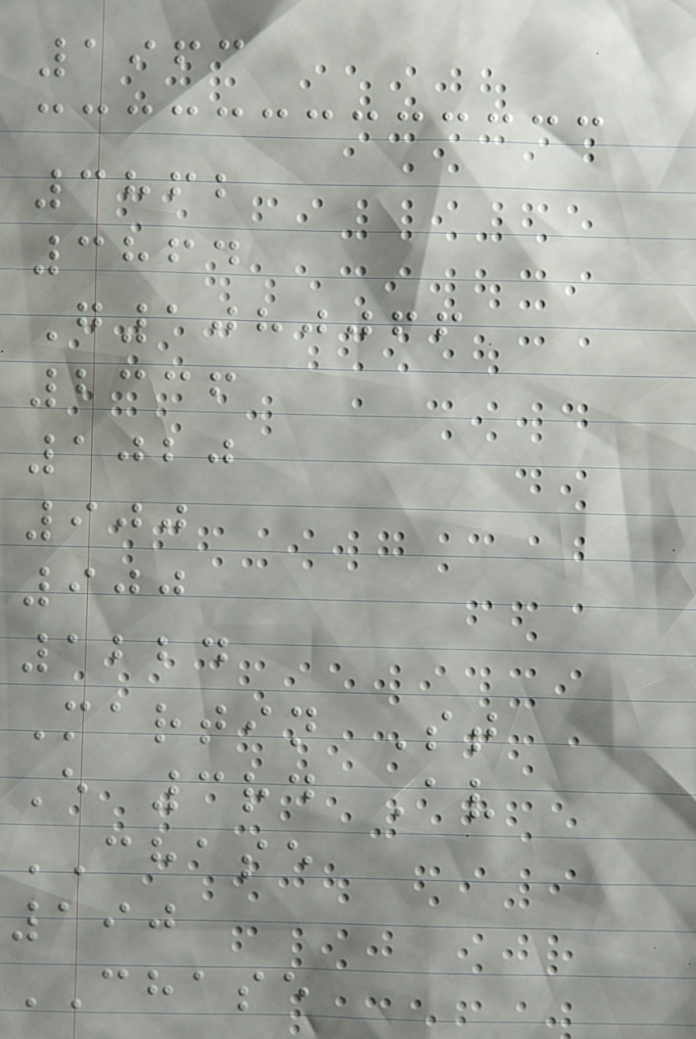1963
3862
3864
G1080066
2336
1020
900
900
1224
Martin St
E 3rd Av
CHASE
190
CHASE
